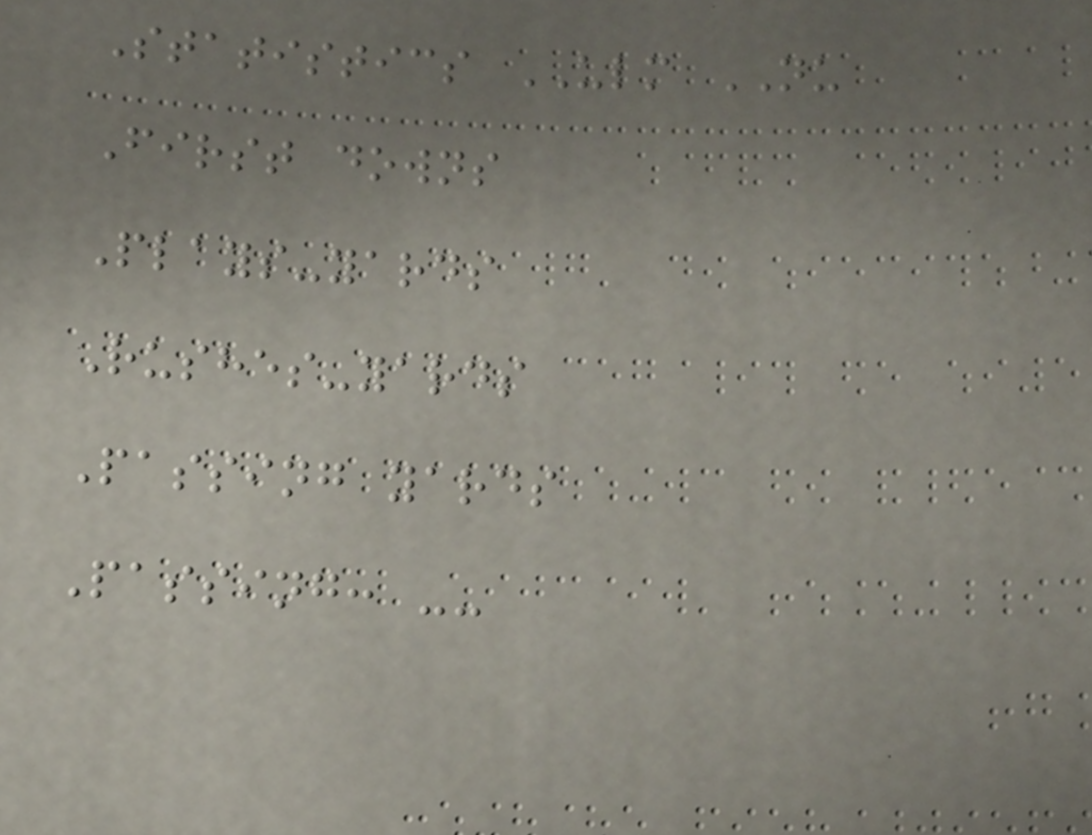Statistics ULM NU
First downs
Plays-yards
Rushes-yards
Passing yards
Passing: --
